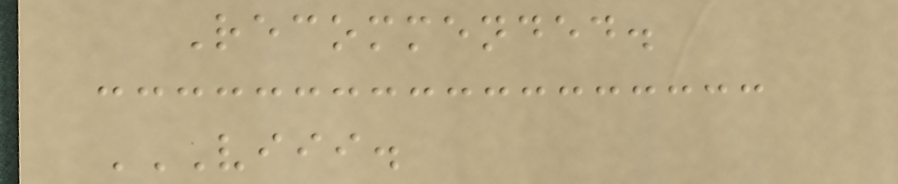Recommended.
VIII.
